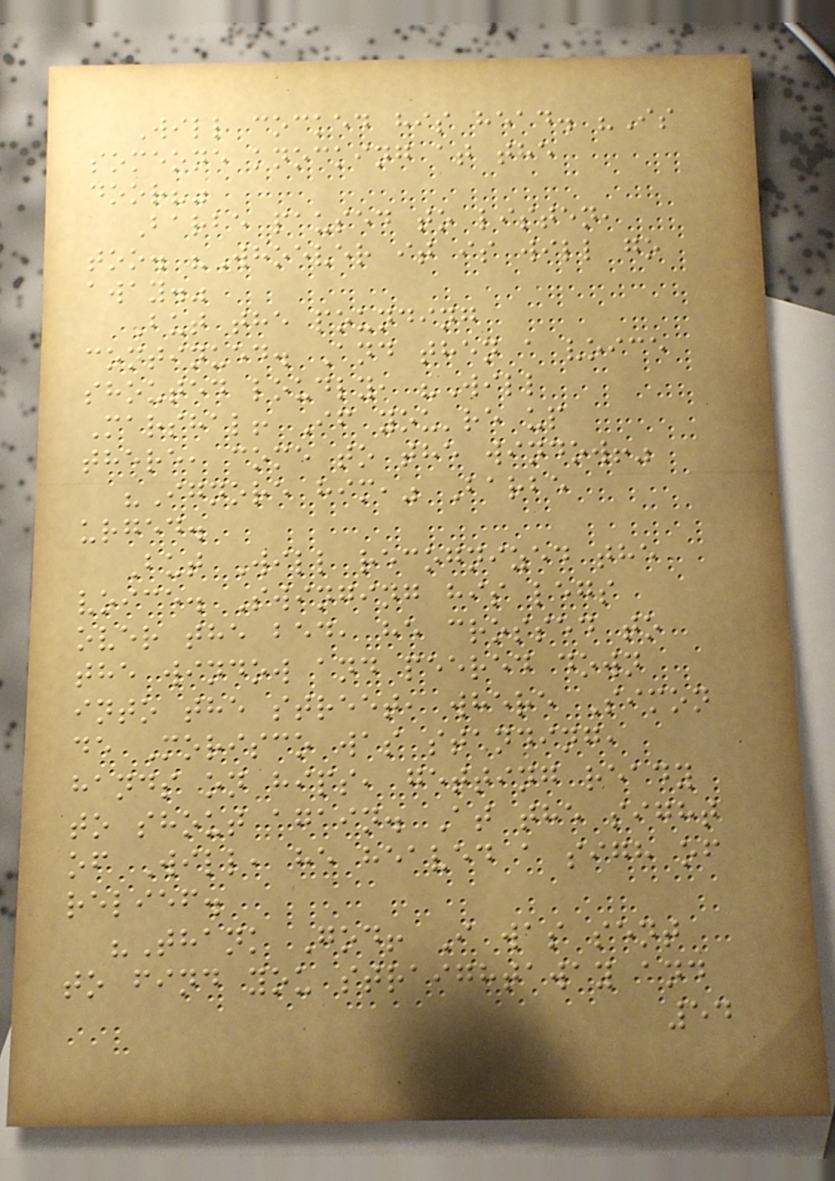Will cocked his head. "Is
someone knocking at the
door?"
Barbe paused to listen,
too. "Whoever it is will go
away."
But the pounding
continued. And then a voice
shouted loudly, "Will
Marshal! If you're up
there, come to the window!"
"Ignore him," Barbe
urged.
But Will recognized the
voice. Swinging his legs
over the bed, he crossed to
the window and peered down
into the street, where Simon
de Morisco was standing,
hands on hips, getting ready
to shout again. At the sight
of Will, he heaved a sigh of
relief.
"Thank God! I was sent
to find you straightaway and
54
